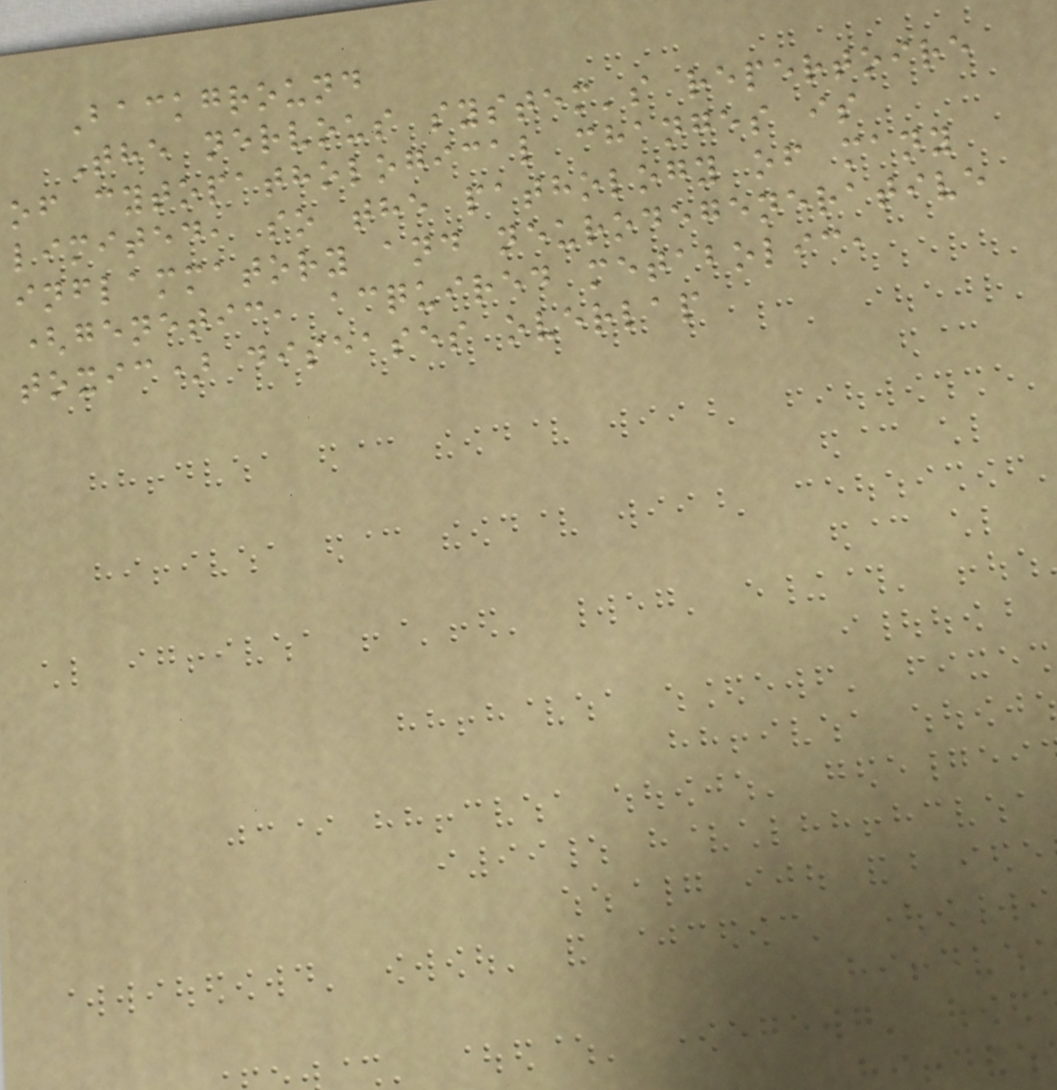Background
The nervous system's repertoire
of cytopathological changes is
limited, so the pathology of many
inflammatory and neurodegenerative
(genetic, acquired metabolic,
toxic) diseases overlap
